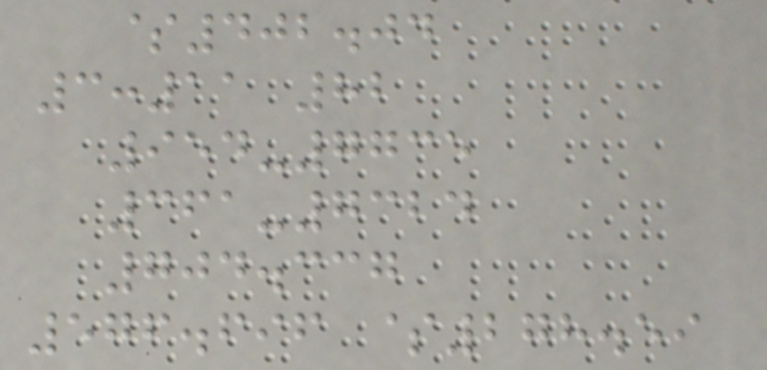$402.04
3:11 82
954-7735
361-7324
704.337
576.696 $278.59
